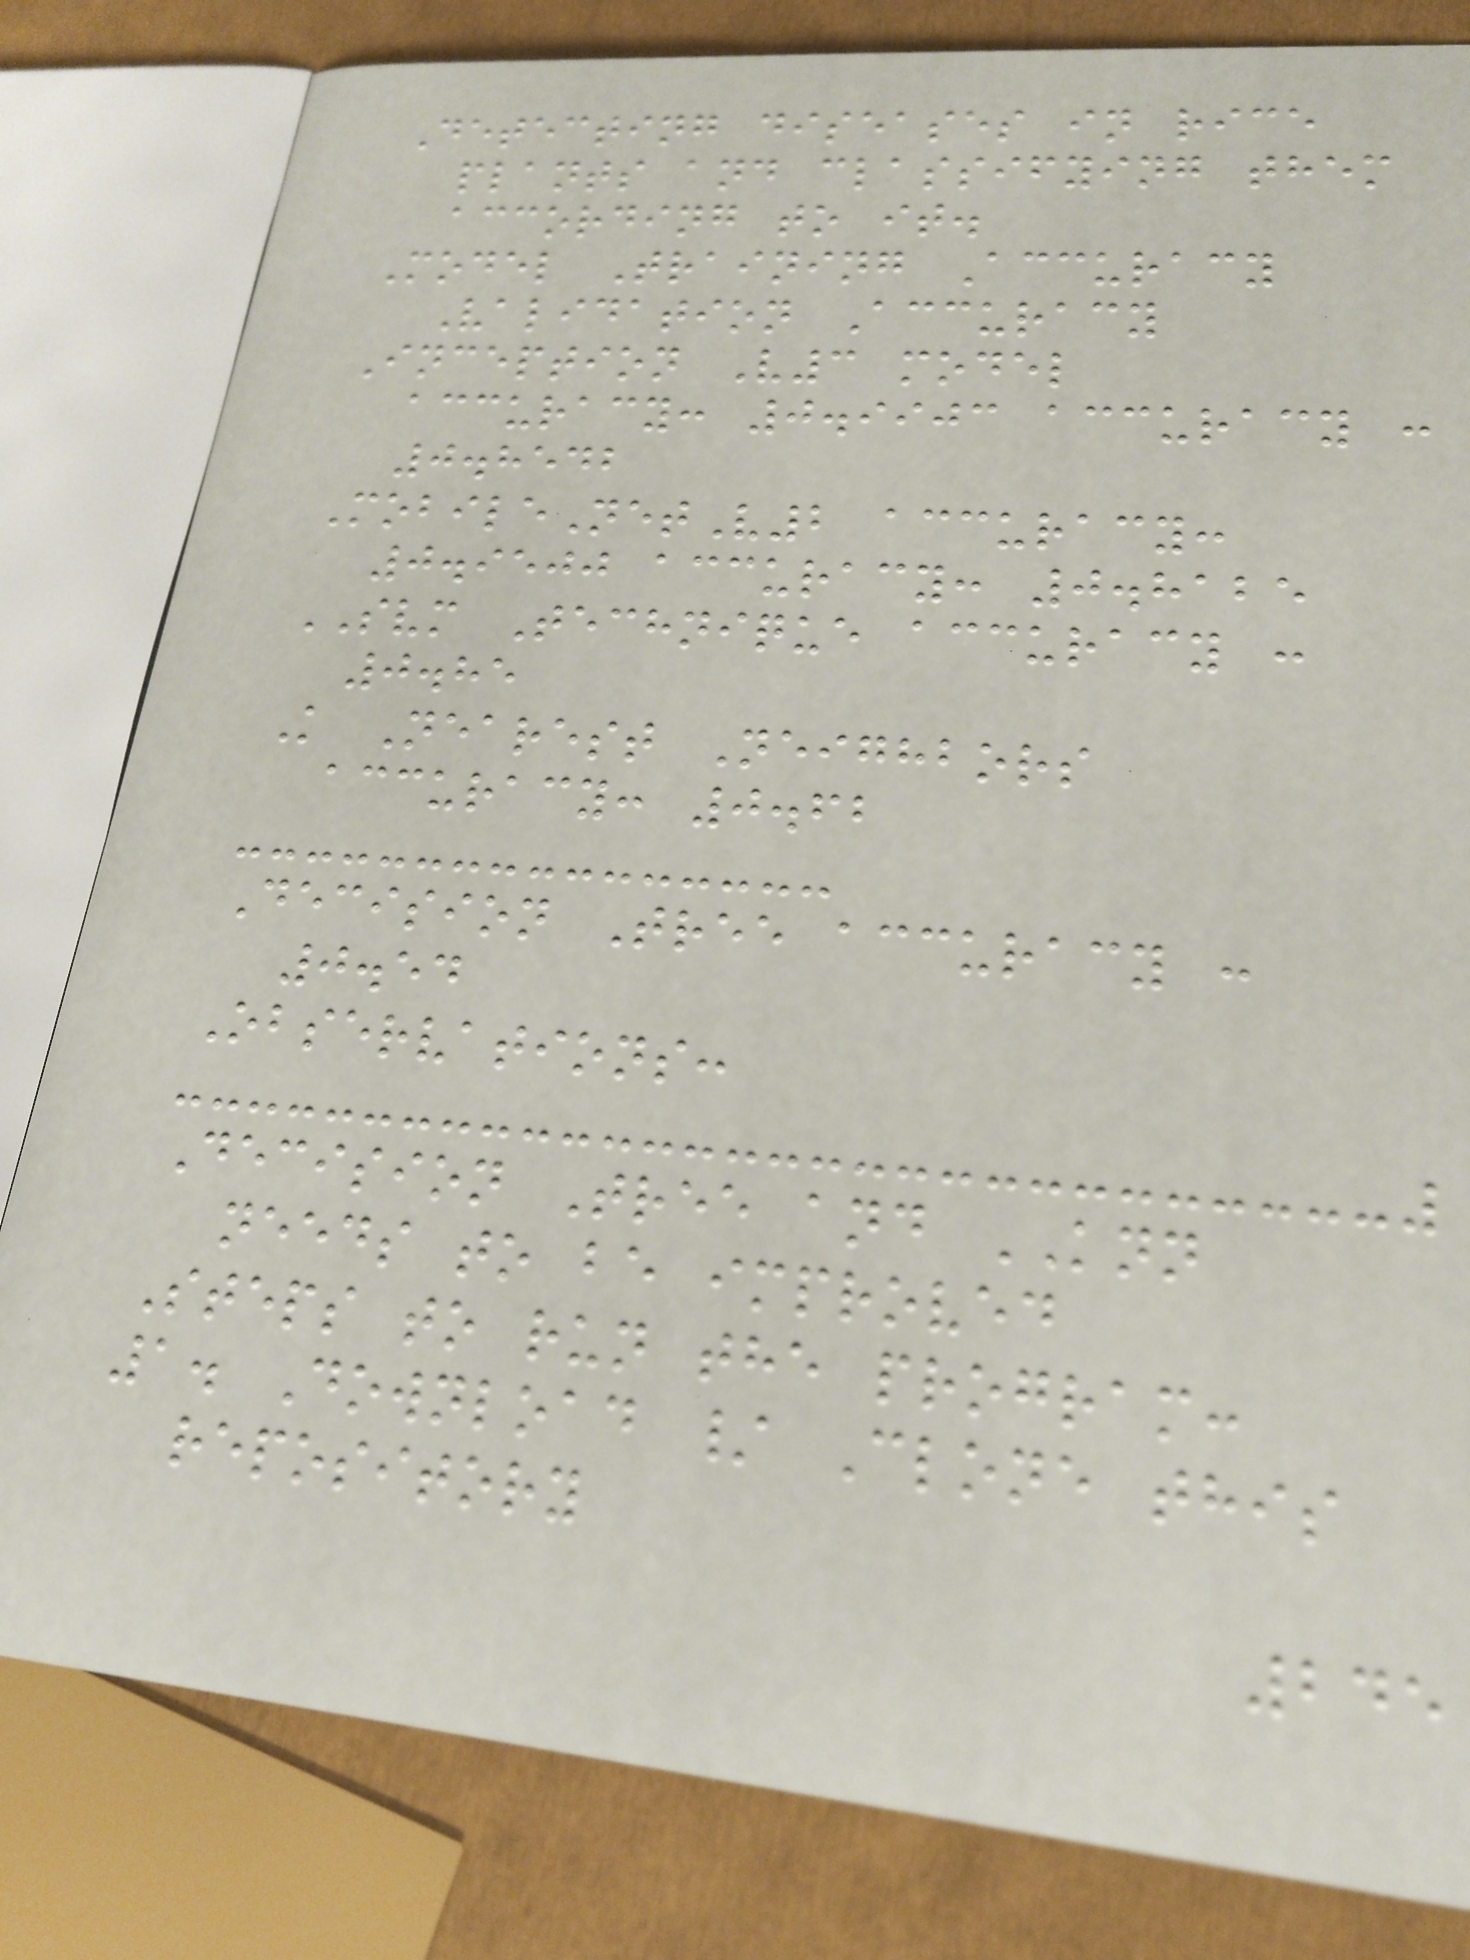Detecting diseases in rice
plants and classifying them
according to it.
Model Training Accuracy
Validation Accuracy
Inception V3 model
accuracy: 0.9903 accuracy :
0.8542
MobileNetV2 accuracy:
0.9500 accuracy: 0.8125
SVM Technique accuracy :
0.85
K Nearest Neighbors
accuracy: 0.62
Decision Tree accuracy :
0.54
Observations:
Decision Tree and KNN
needs to be improved
Steps to run the program:
1. Download / Clone this
repository
245
